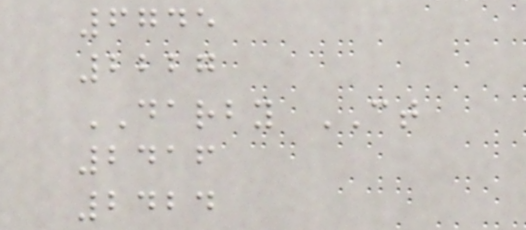6745
2227
DARBY CT
2416
2424
